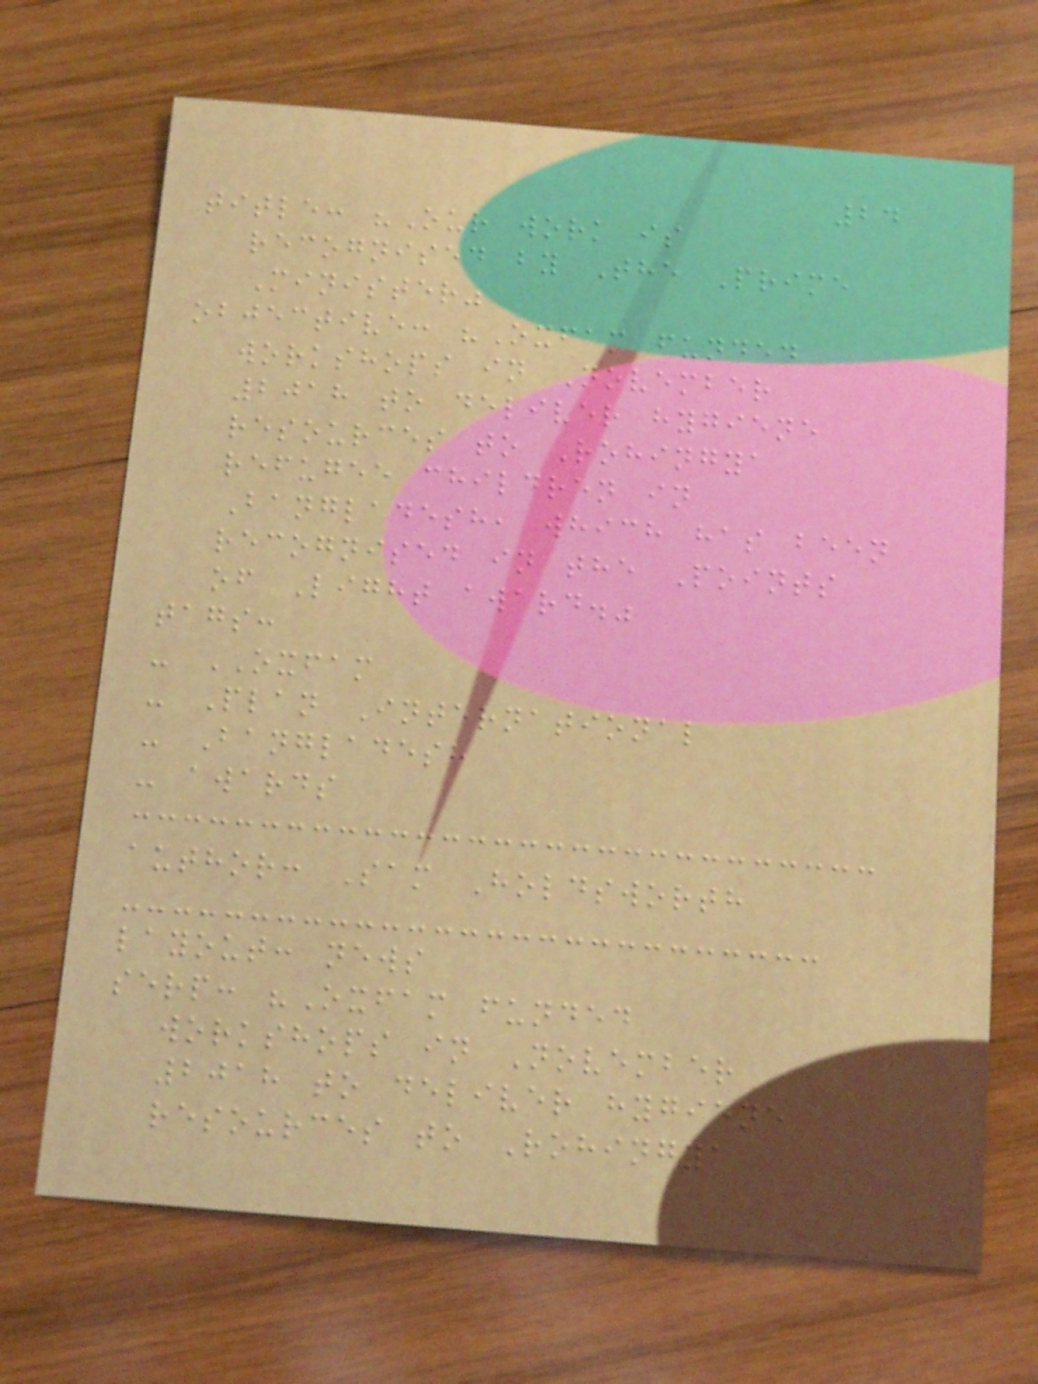24
title: "Our work is
recognised by The Prime
Minister"
objective: "Oxfam funded
workshops in November
2018 to deliver hygiene
resources to Rohingya
refugee children in
Bangladesh, which has been
recognised in the Points
of Light award."
tags:
- OXFAM
- Plan International
- Bangladesh
- awards
author: Sam Holdsworth
layout: news
serp: "Oxfam funded
workshops in November
2018 to deliver hygiene
resources to Rohingya
